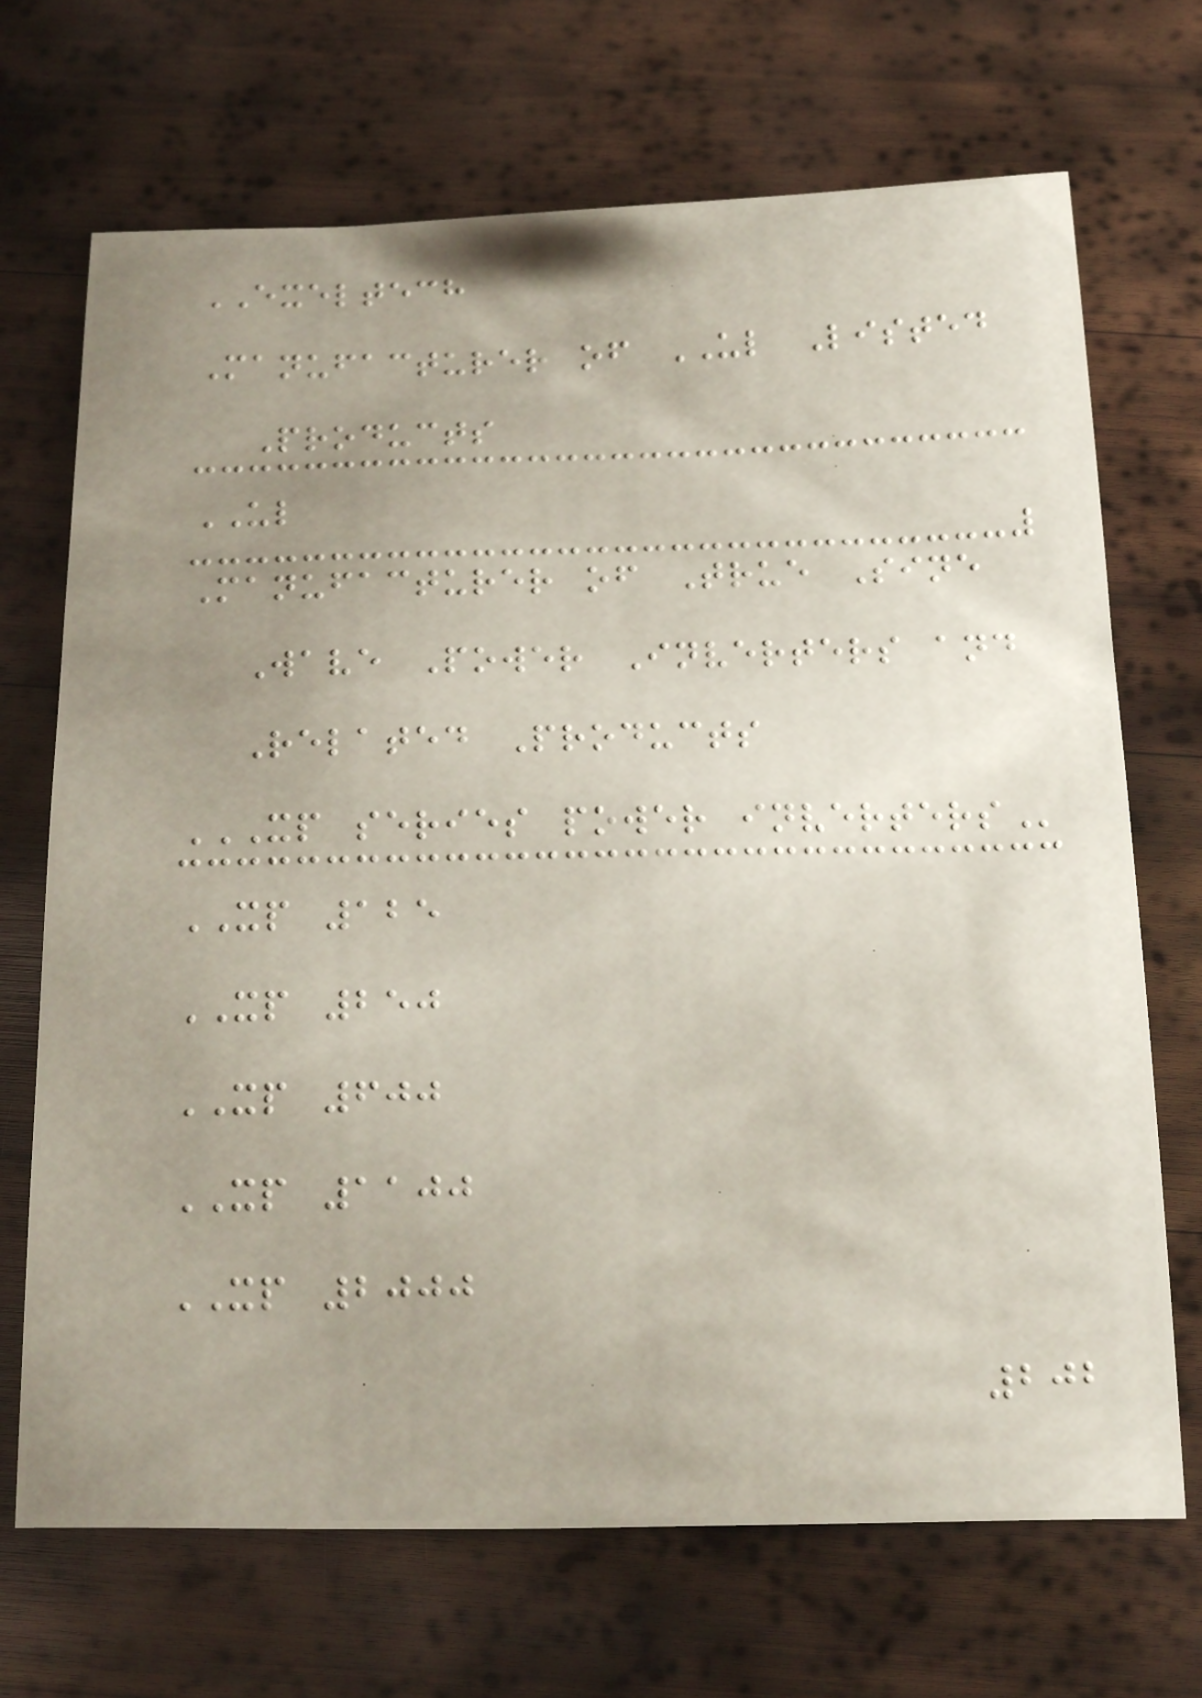EXELTECH
Manufacturer of UL Listed
Products
UL
Manufacturer of True Sine
Wave Power Inverters and
Related Products
XP SERIES POWER INVERTERS
XP 125
XP 250
XP 600
XP 1100
XP 2000
202
